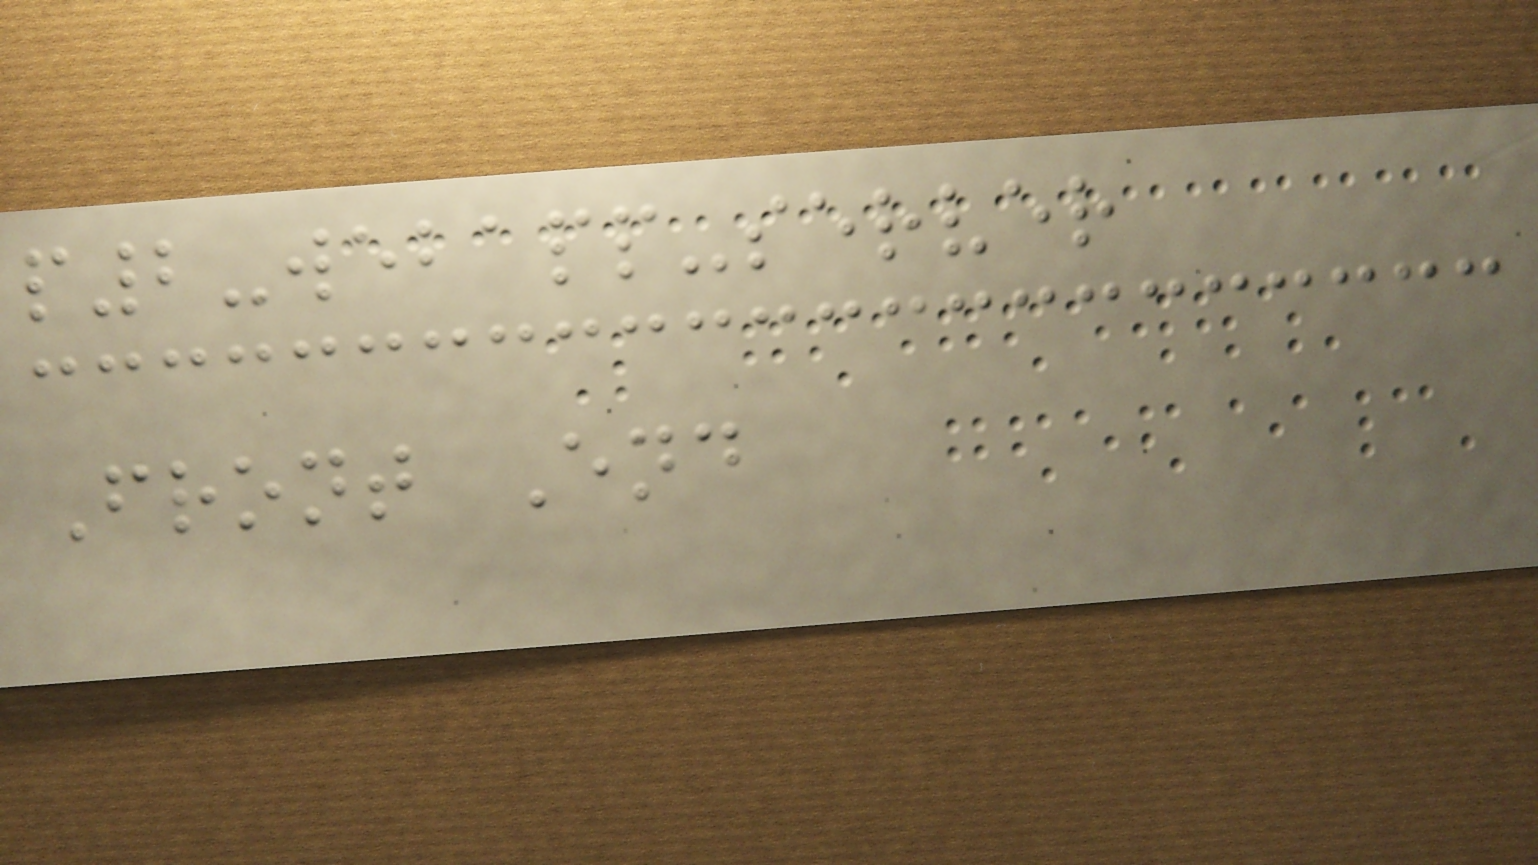p2-webapp-server
Front End
